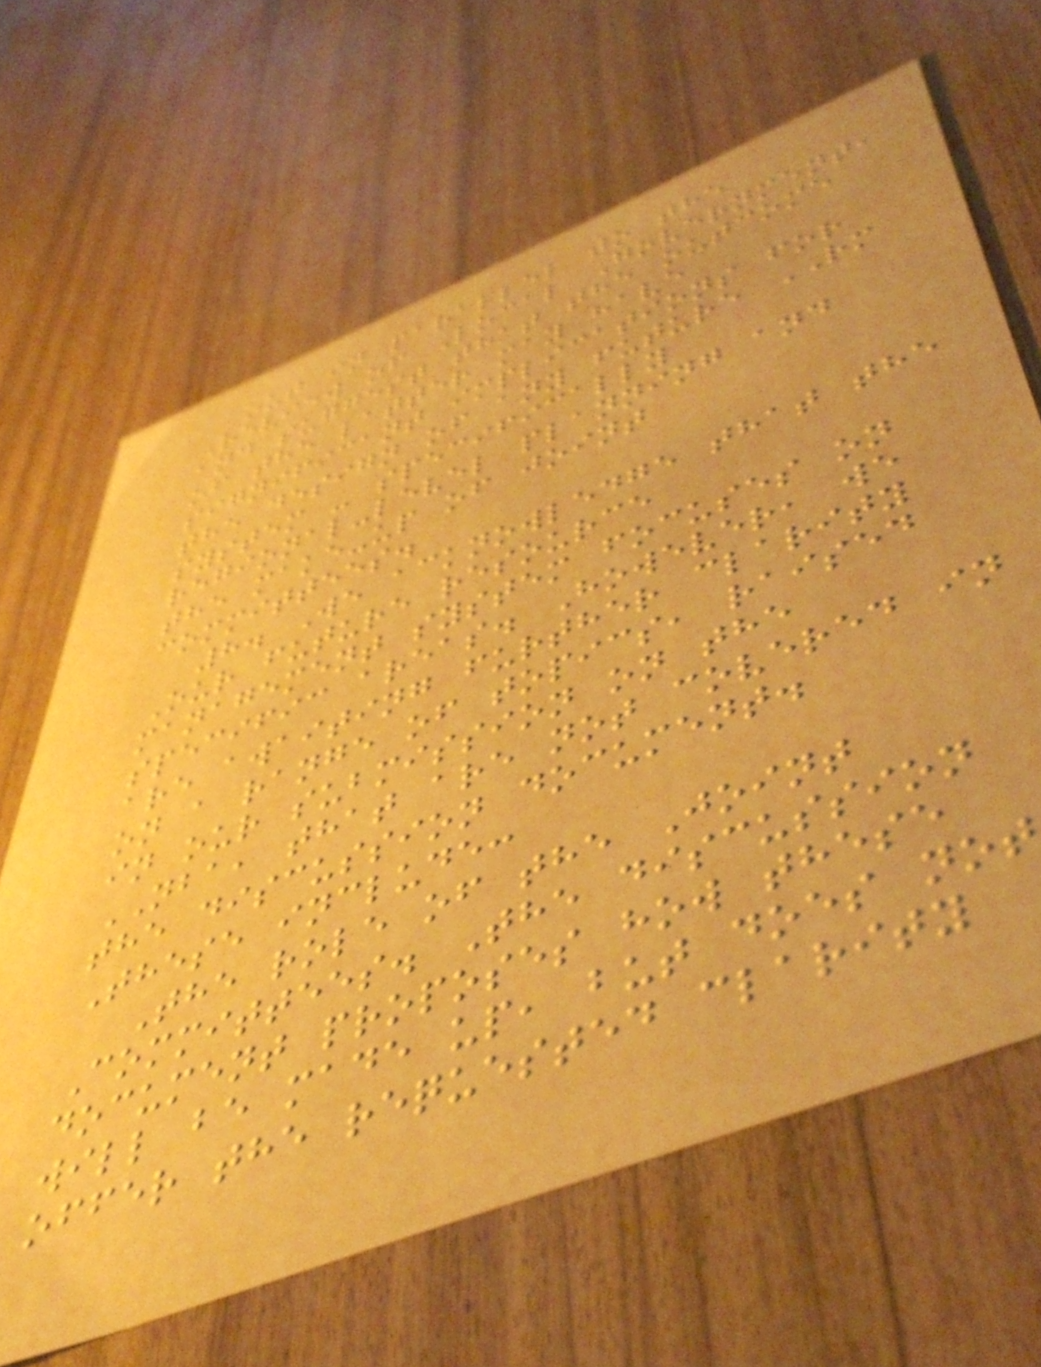out in parallel to the
Review of Local Government,
and suggest that the outcome
of the latter may have
significant implications for
the design of any future RM
system - specifically
regional-level planning and
the make-up of joint
committees.
8. We acknowledge that the
Our future resource
management system focuses on
specific areas. However, we
are awaiting further clarity
on a range of topics, raised
in our submission on the
NBA, that are not covered in
the discussion document.
These include:
The role of the Joint
Committees. The discussion
document proposes how these
will be made up, but does not
offer the requested clarity
